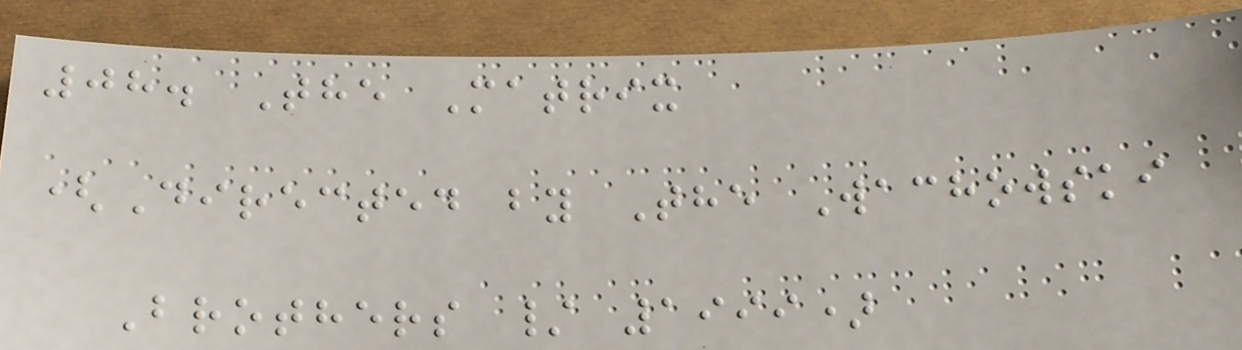08. The Matrix
(Directed by The Wachowski
Brothers / 1999)
